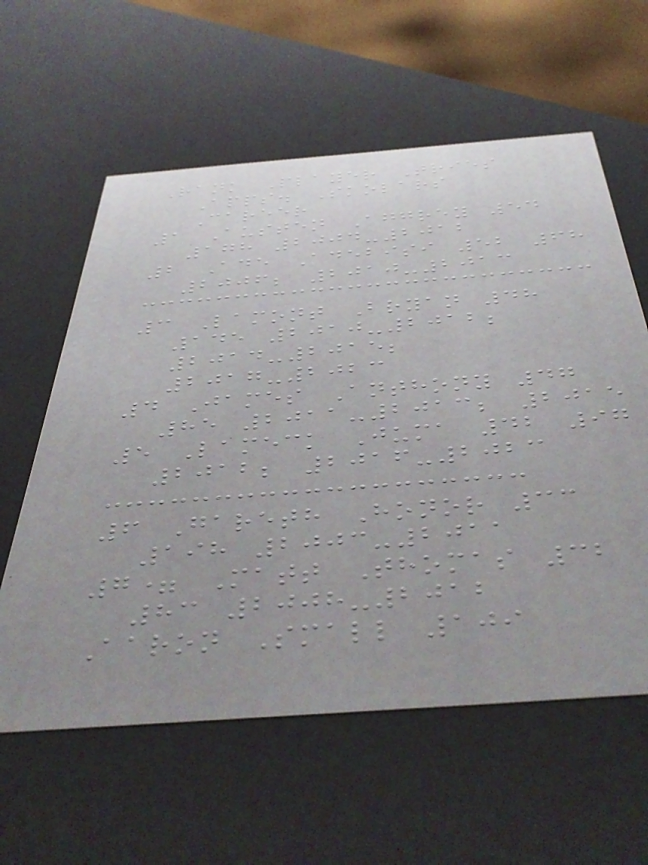Rank Player Tries
Apps. Skolars
Career
1 Austen Aggrey 54
178 2004-2012
2 Ade Adebisi 52 68
2006; 2010-2013
3 Lamont Bryan 48
145 2010-2012;
2014-2015;
2017-2023
4 James Anthony 47
85 2011-2013; 2015
5 Lameck Juma 42 97
2012; 2016-2023
6 Gareth Honor 33
198 2003-2011
7= Matt Thomas 32
83 2008-2012
Aaron Small 109
